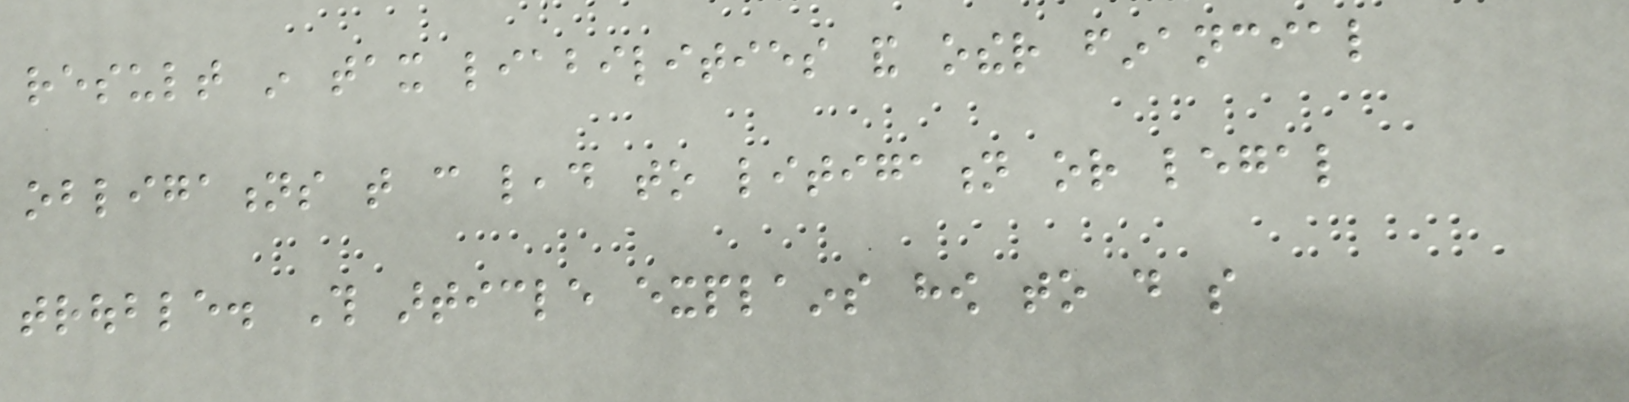result in tax liabilities and other financial
obligations that can lead to litigation or legal
trouble. This article explains how to do so
